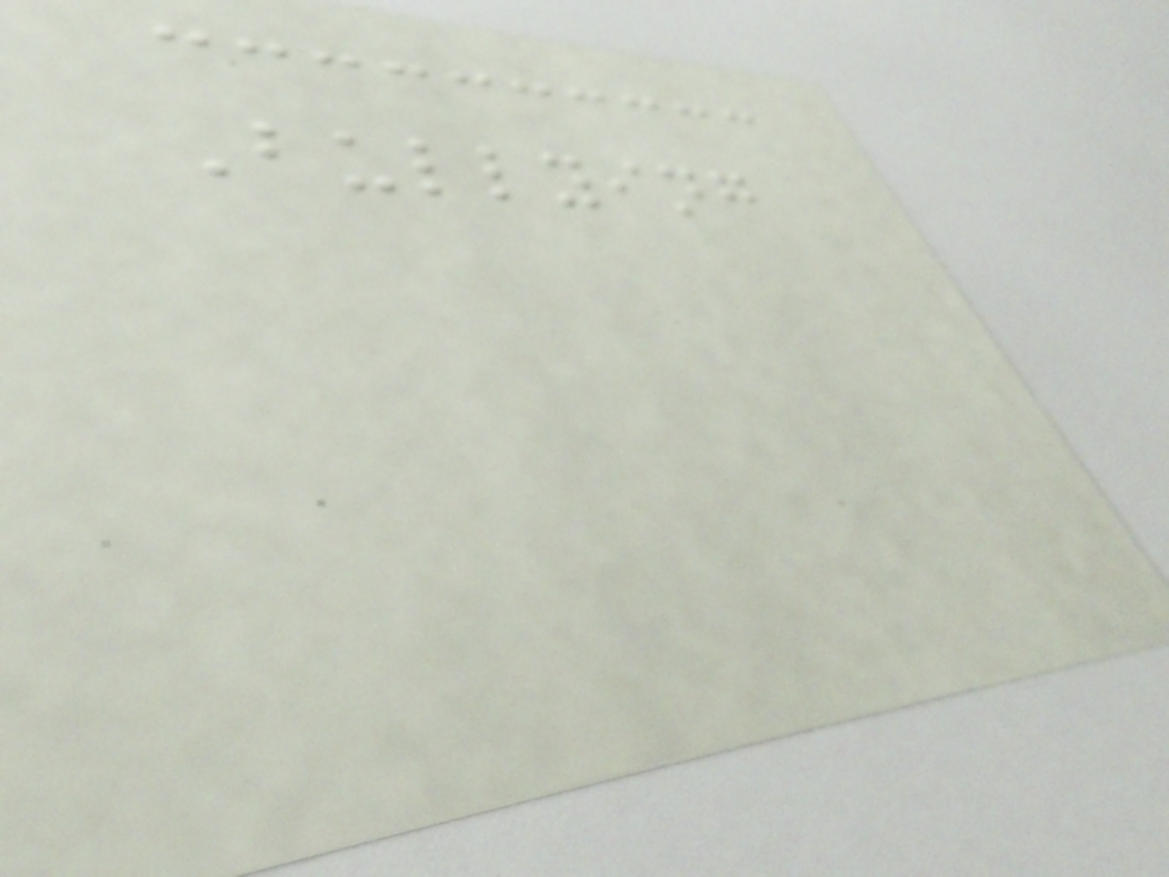Bullying
